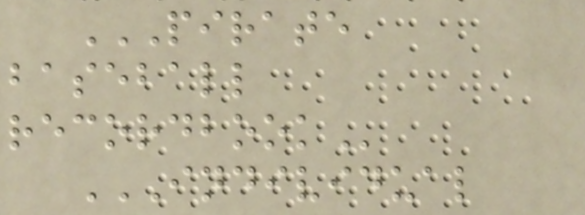PIRATE
BASEBALL
RECORDBOOK
INDIVIDUAL
